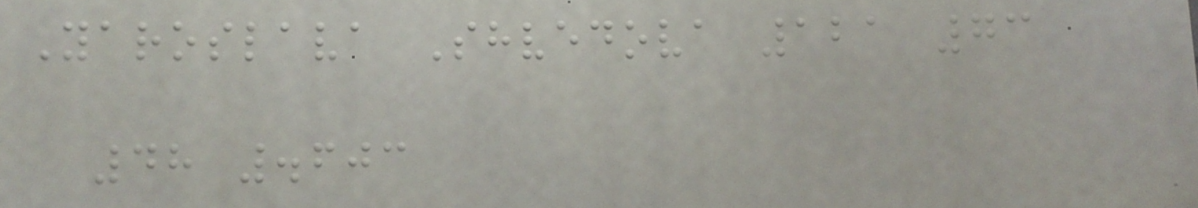Yaroslava Shvedova 121 73
48 .603
